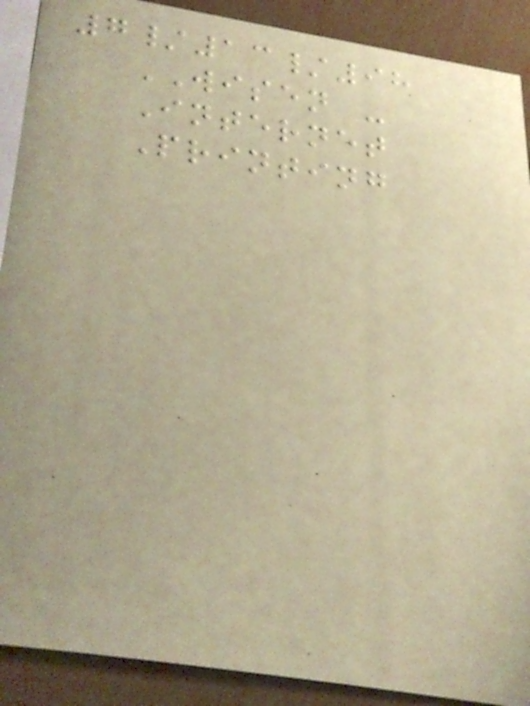7/13/98
WISEN -
Internet
Printing
